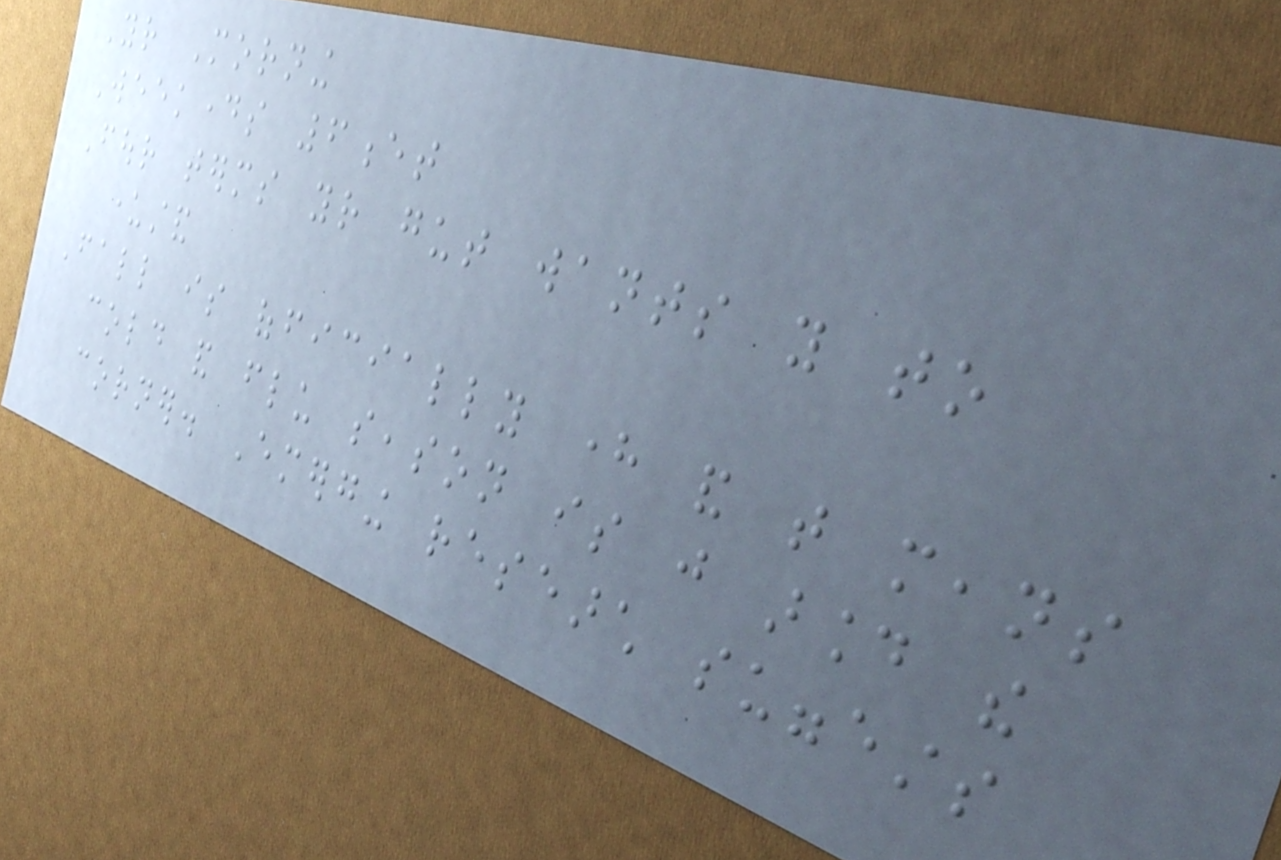Your Morning
Weekdays 6et
Four terms your gut wants you to
understand
Fall is officially here and that means
cold and flu season is just around the
corner. Emerging research suggests
